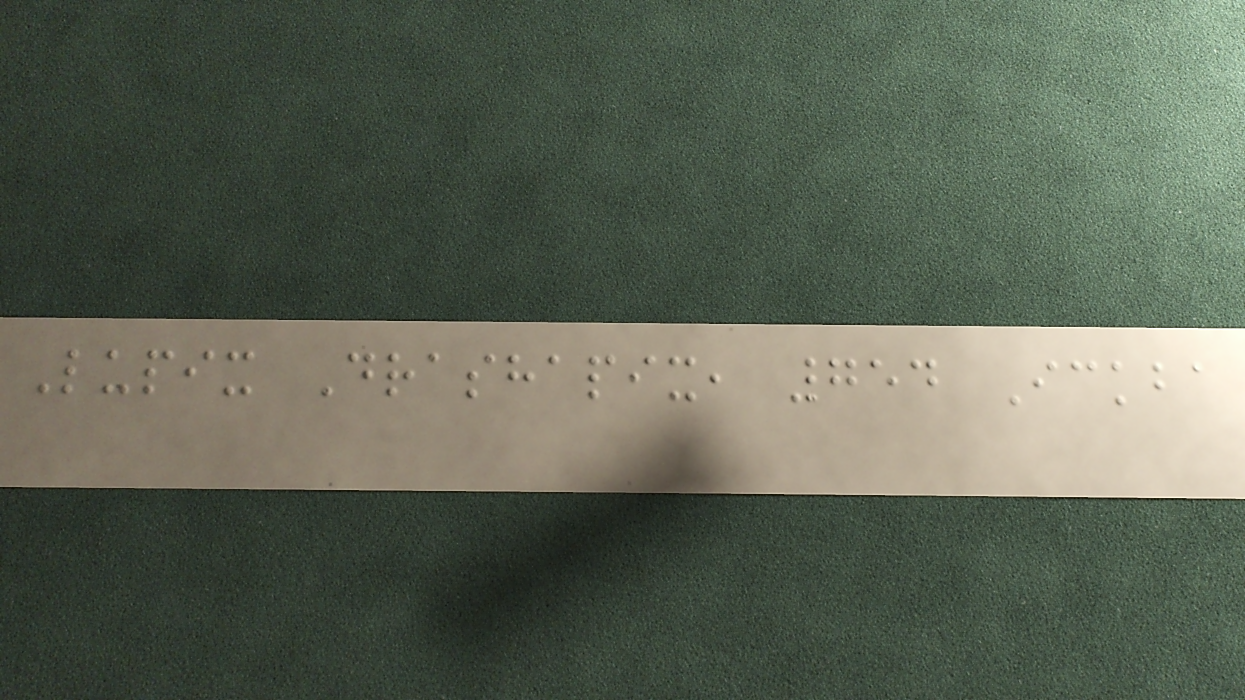Lupix Drashapix, 754 Ickba
